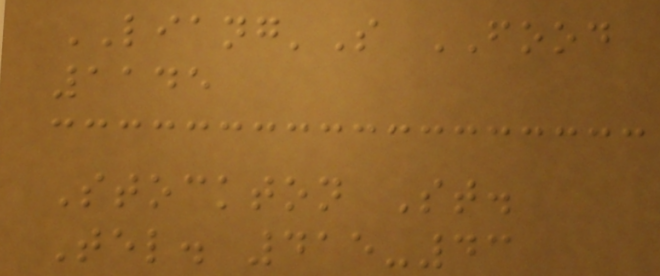LIANG'S FOOD
1145
Stockton St.
Tel. 415-43
